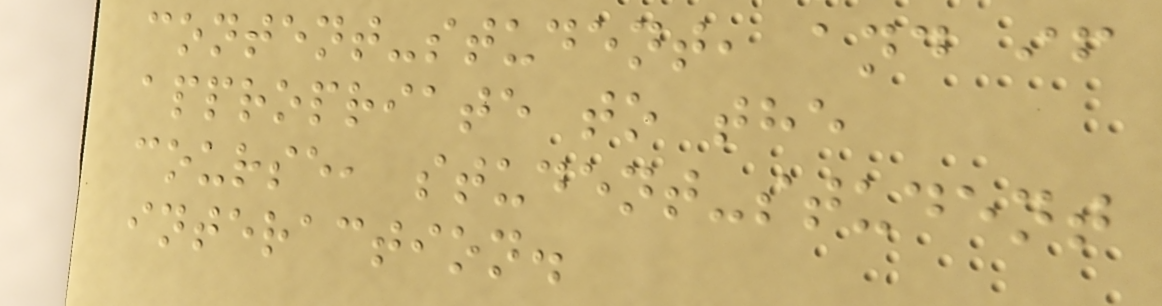content-student, and if
appropriate to the
course, student-student
interaction.
